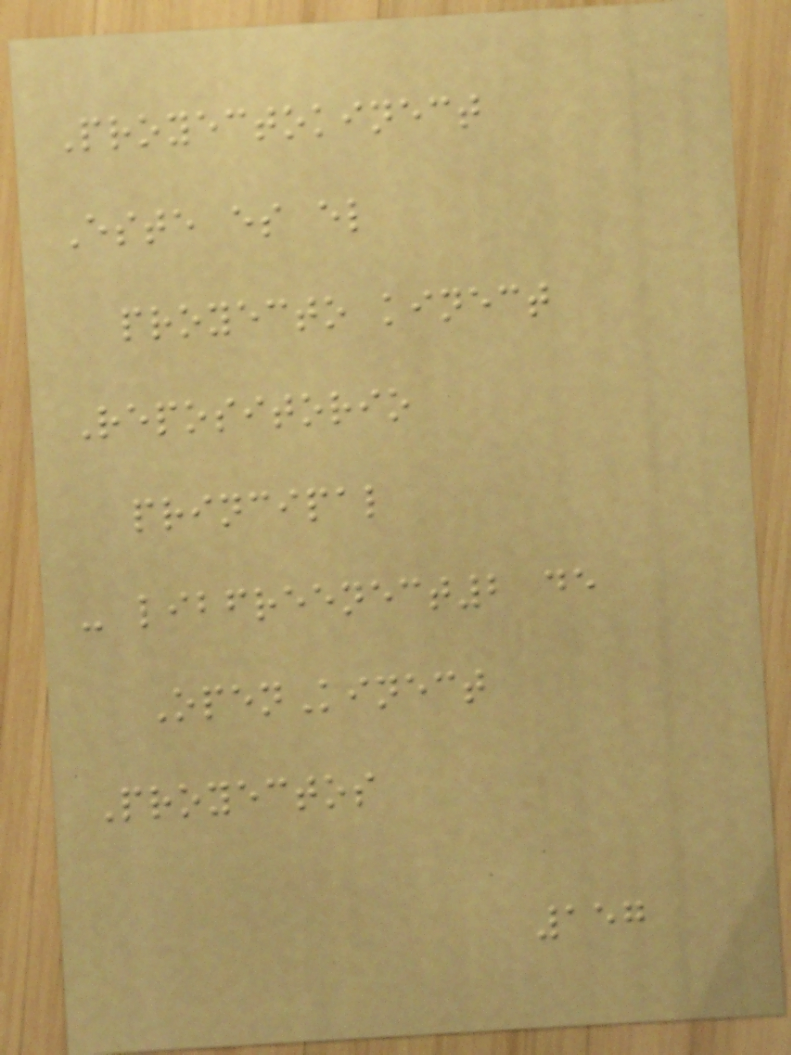Proyectokinect
Este es el
proyecto kinect
Repositorio
principal
- libfreenect2 de
OpenKinect
Proyectos
157
